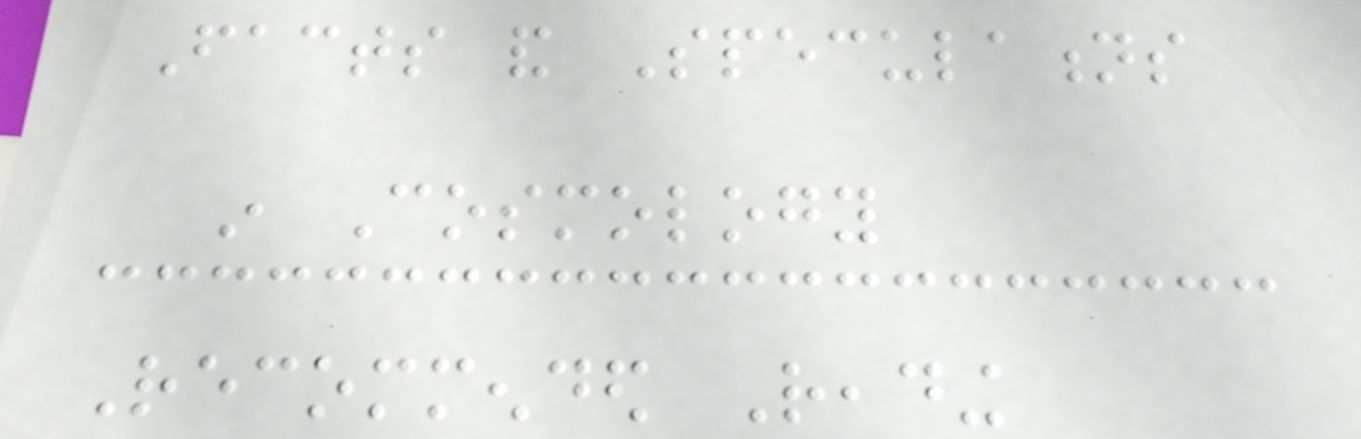Facts and Speculations
in Cosmology
Recommended Reading
